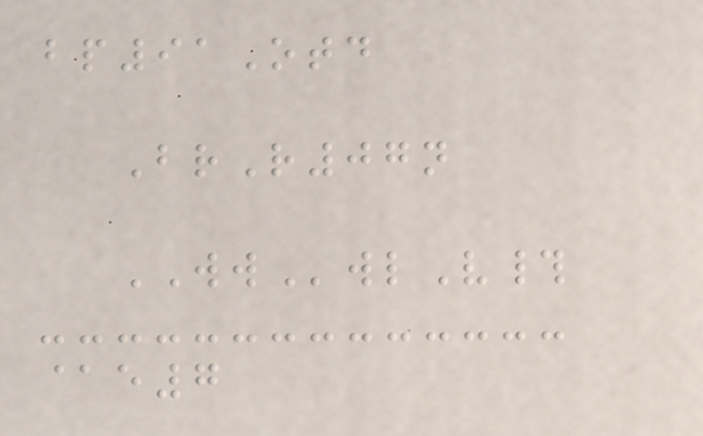bp91Otd
BrR07n
WWwlV#
@e7
